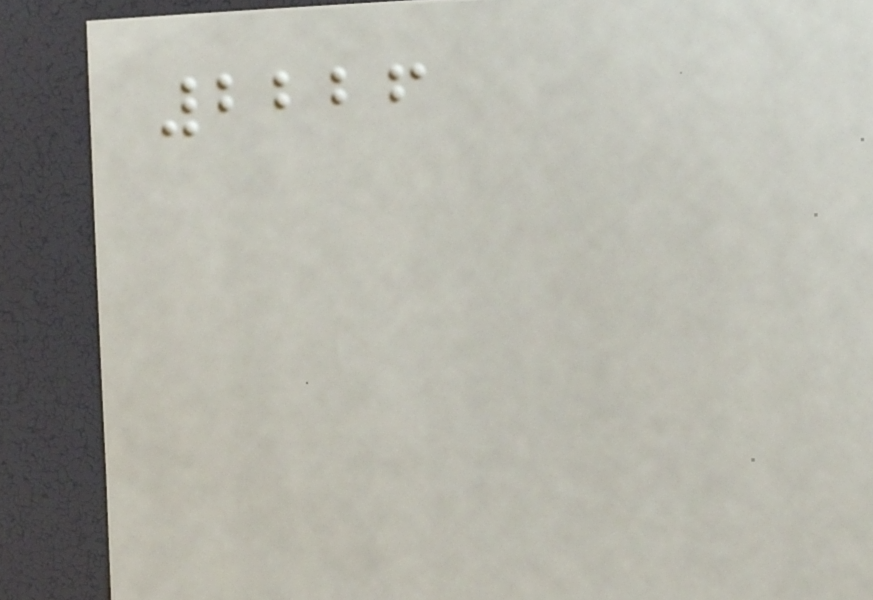2226
